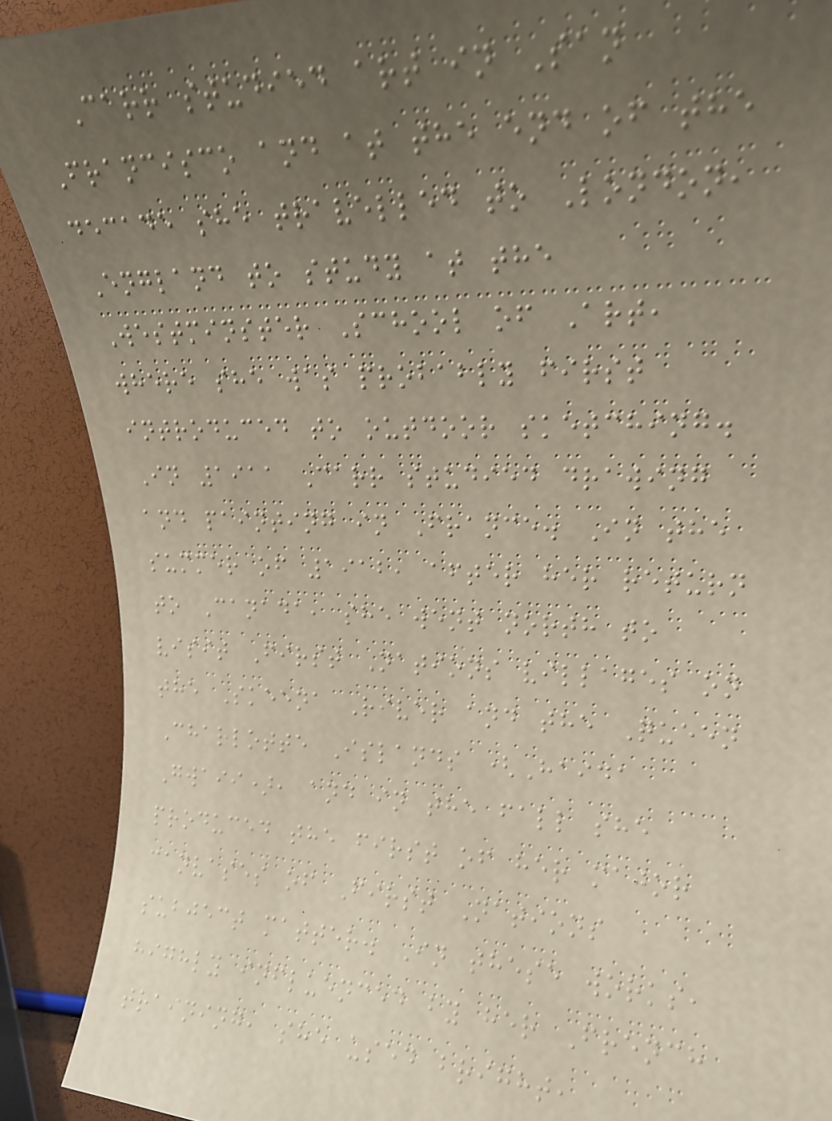Carr studied art in San
Francisco and at the end of the
decade she travelled to London,
England to study at the
Westminster School of Art,
where she was probably first
introduced to outdoor sketching.
In 1911 Carr studied drawing
and painting in France. In the
summer of 1912, after her return
to Canada, she went north to
visit First Nations villages on
the Skeena River and the Queen
Charlotte Islands (Haida
Gwaii), and in the fall she
produced the first of her major
canvases of First Nations
subject matter. In these works,
highly influenced by her French
training, she used bright,
